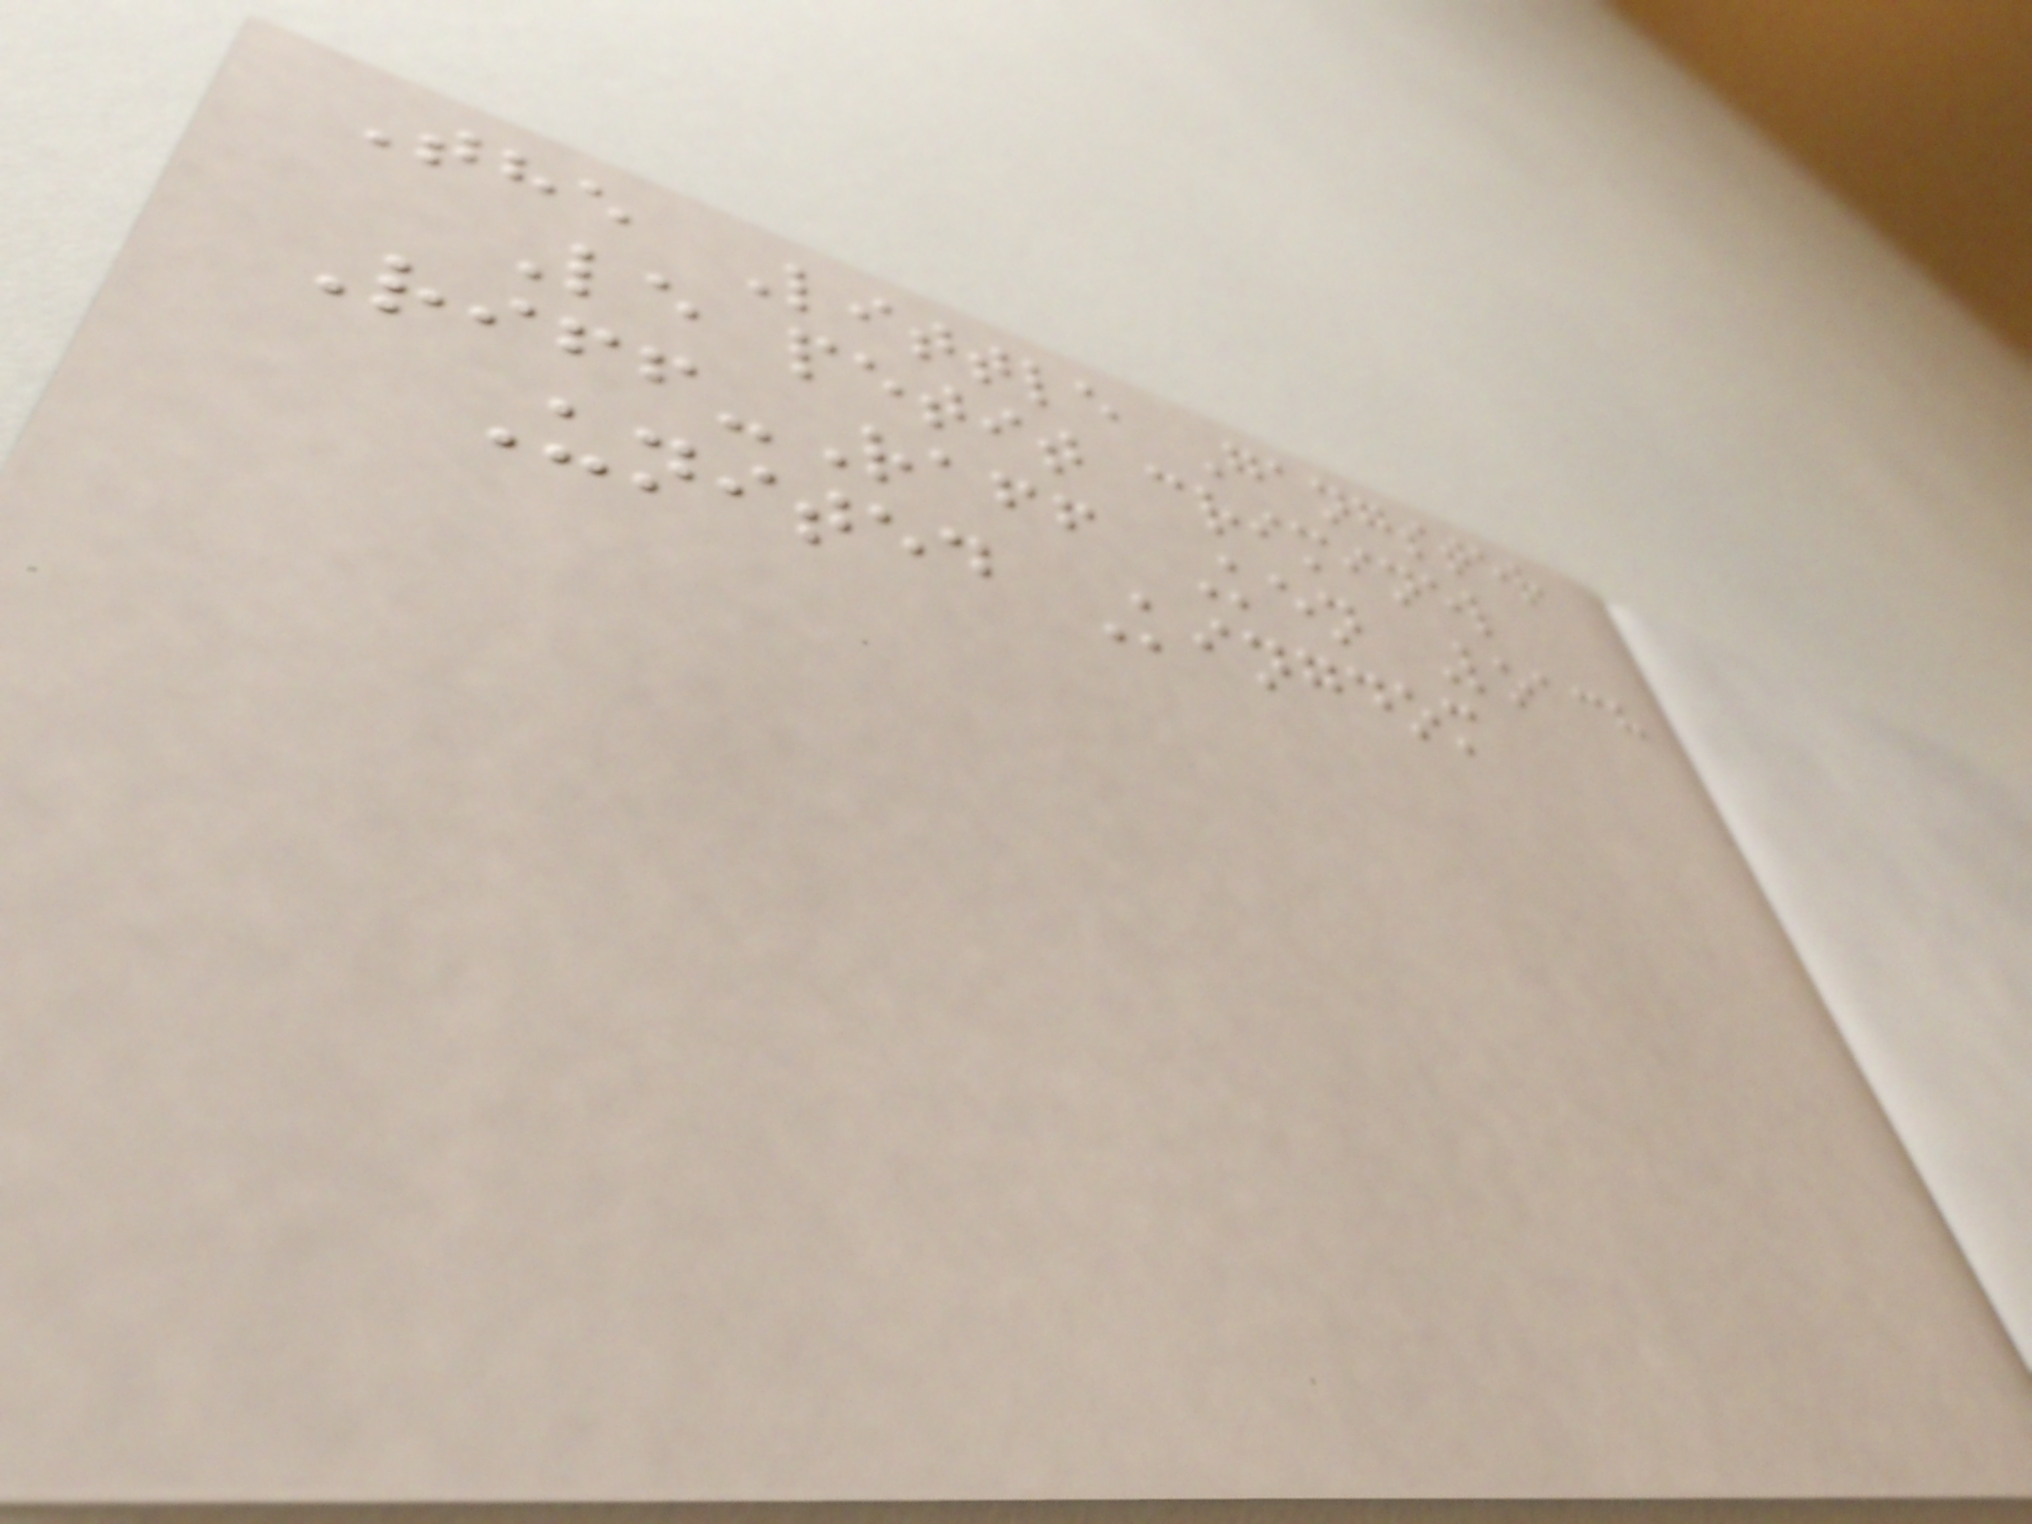The Little Gangster
Le petit criminel
Riff-Raff Ken Loach
United Kingdom
